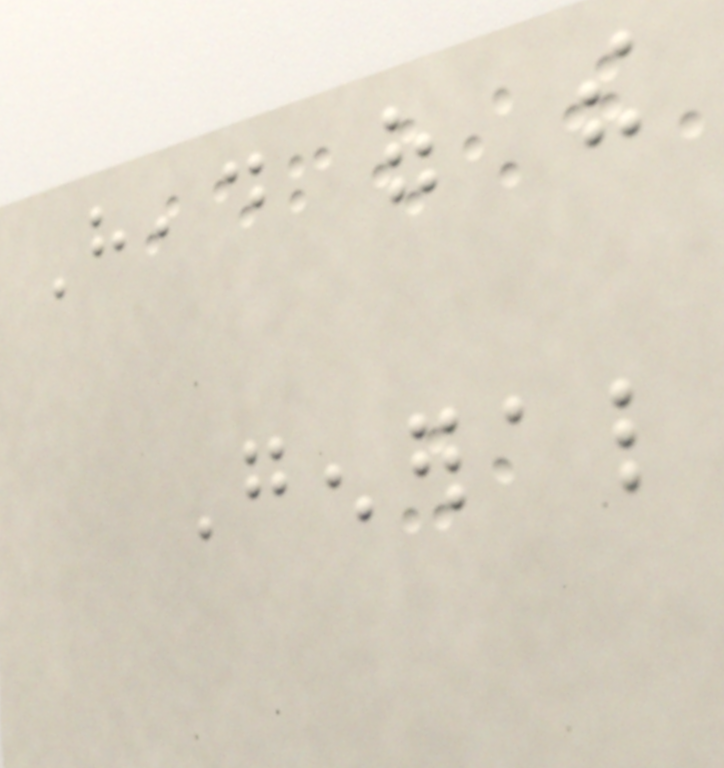Head of the
General
